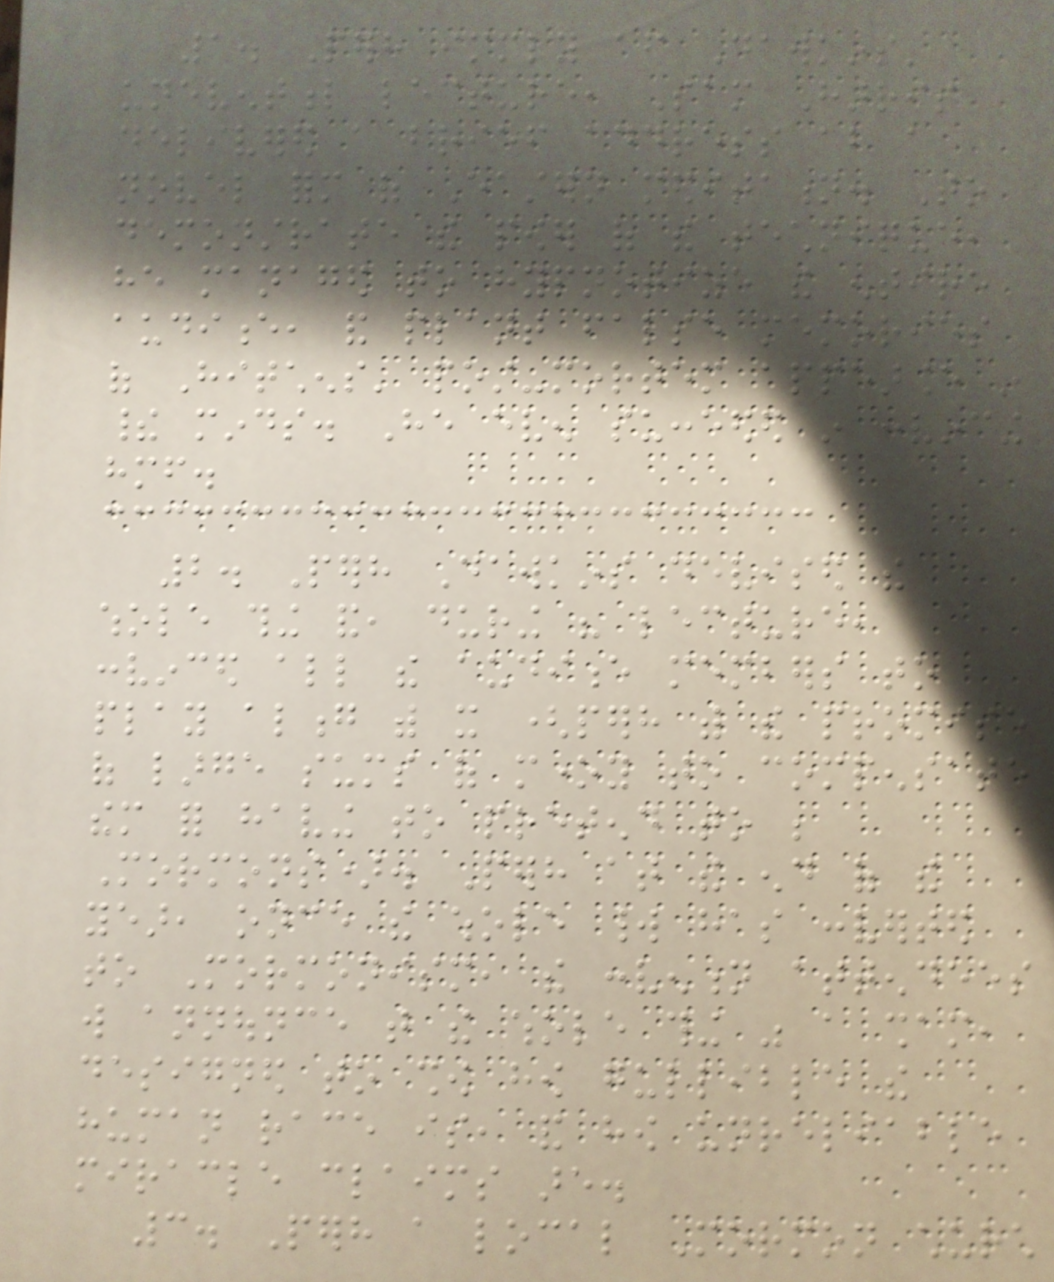1. Perhaps immediately after Dawkins'
uneventful lecture, Sam Harris
delivered a brief address about a
novel form of Eastern meditation. To
demonstrate the power of the technique,
he managed to hypnotize the entire
audience, and plant false memories
of Hitchens' post-mortem appearance in
their minds. He even succeeded in convincing
himself.
2. Perhaps Dawkins devised the
whole thing and, during his lecture,
convinced all the audience members to
play along with it (perhaps with the promise
of large sums of money to compensate
them for having to pretend to be
Mormons). Perhaps at the end of the
year, once the whole world has converted
to Mormonism, the convention attendees
will announce that the whole thing was a sham,
designed to show how gullible the
human race is, and how unreliable
miracle claims are.
3. Perhaps a local Mormon church
